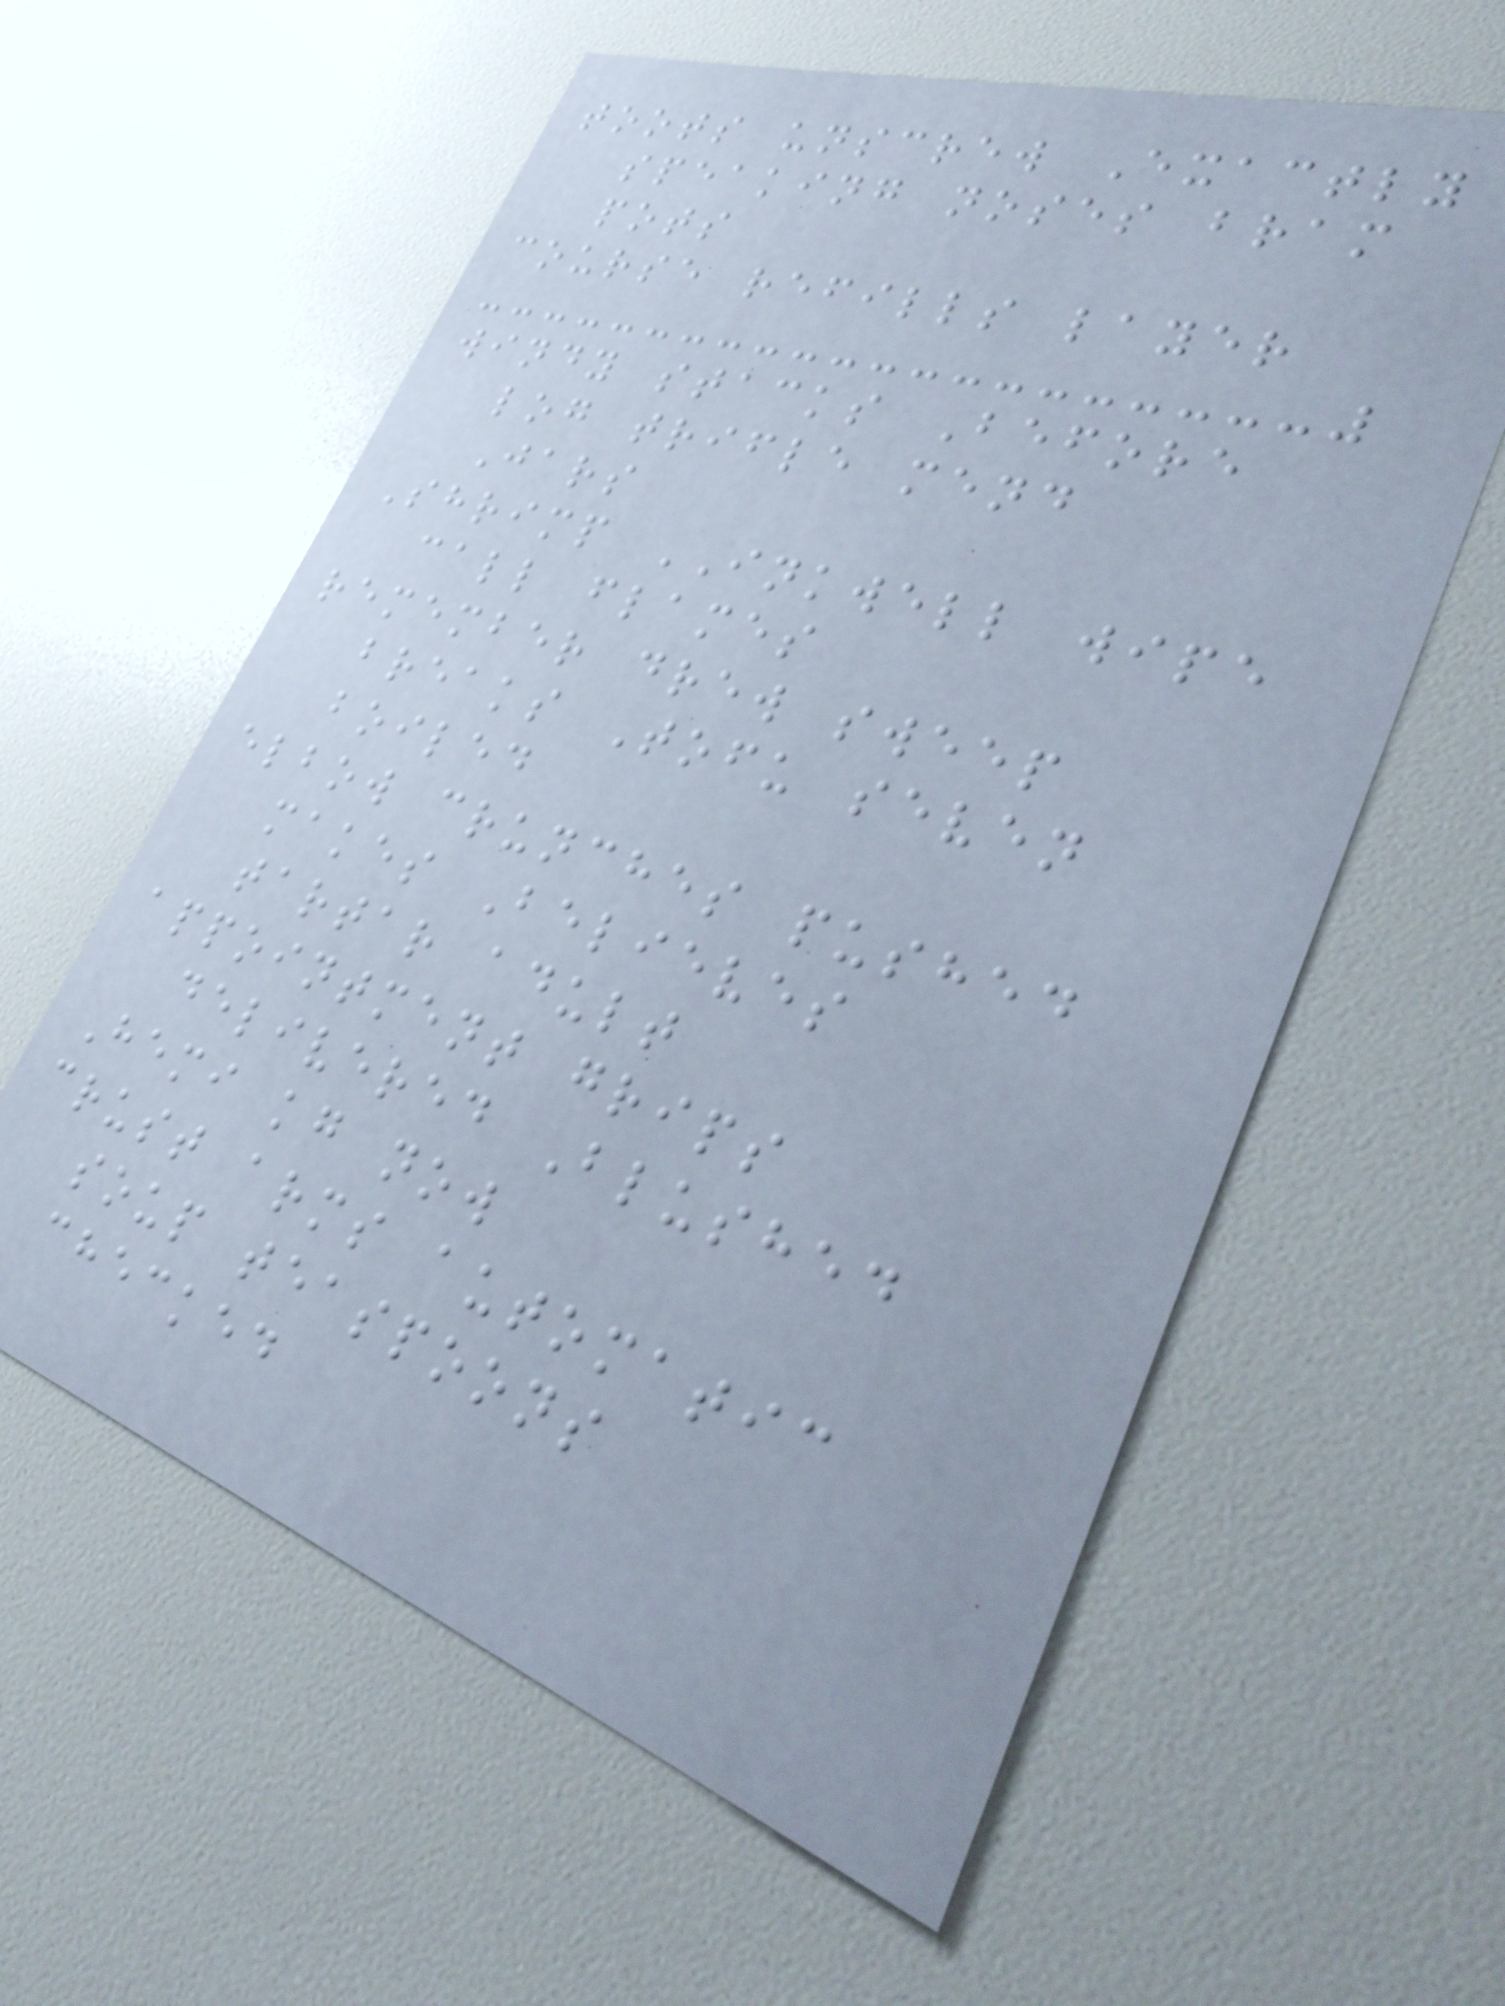toots unscrew Exactly
speaking noses bram
pots
course refills layer
windy stacks Before
log trifle mend
Jars
Shrimp INKWELL wipe
call flames
remember drew sweep
breaks Tofu seven
boiled
elbow crunches pushed
makes Believes
tartar adult
appointment grips
delivered Blushed
Hemi kg now
crust arms automatic
soup teaspoons
checked
